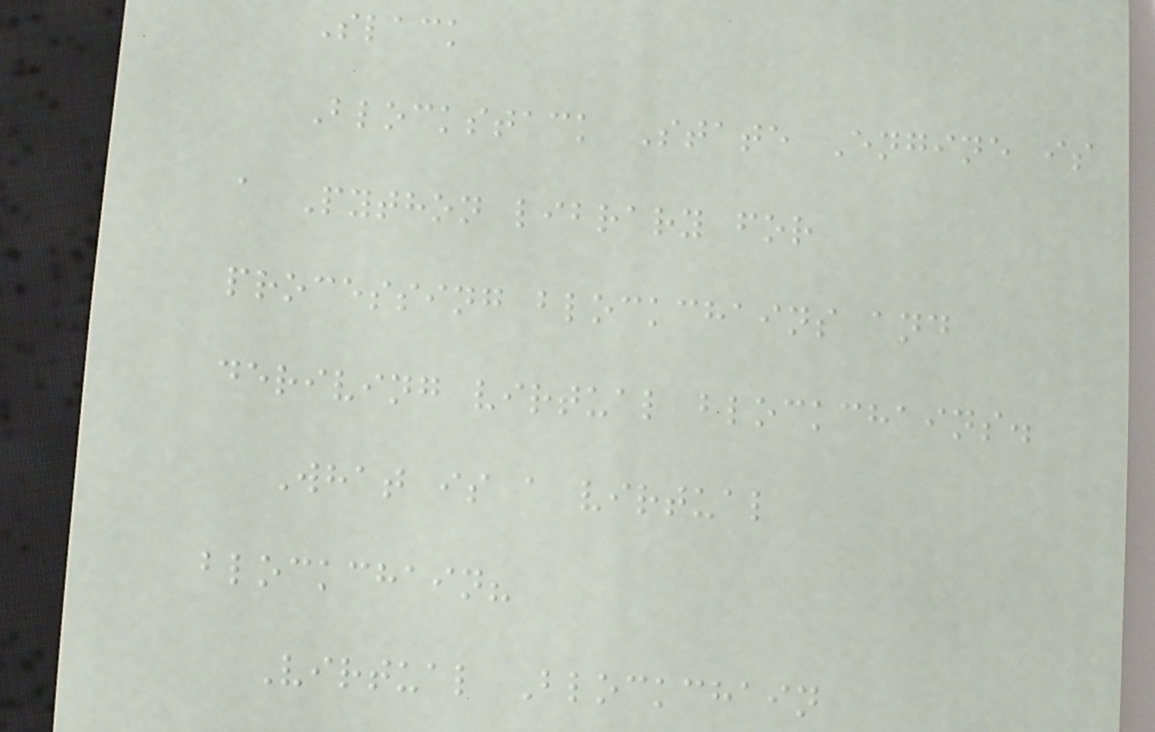Slack
Blockstack State Engine is
a Python library for
processing blockchains and
deriving virtual blockchains.
What is a virtual
blockchain?
Virtual Blockchain
